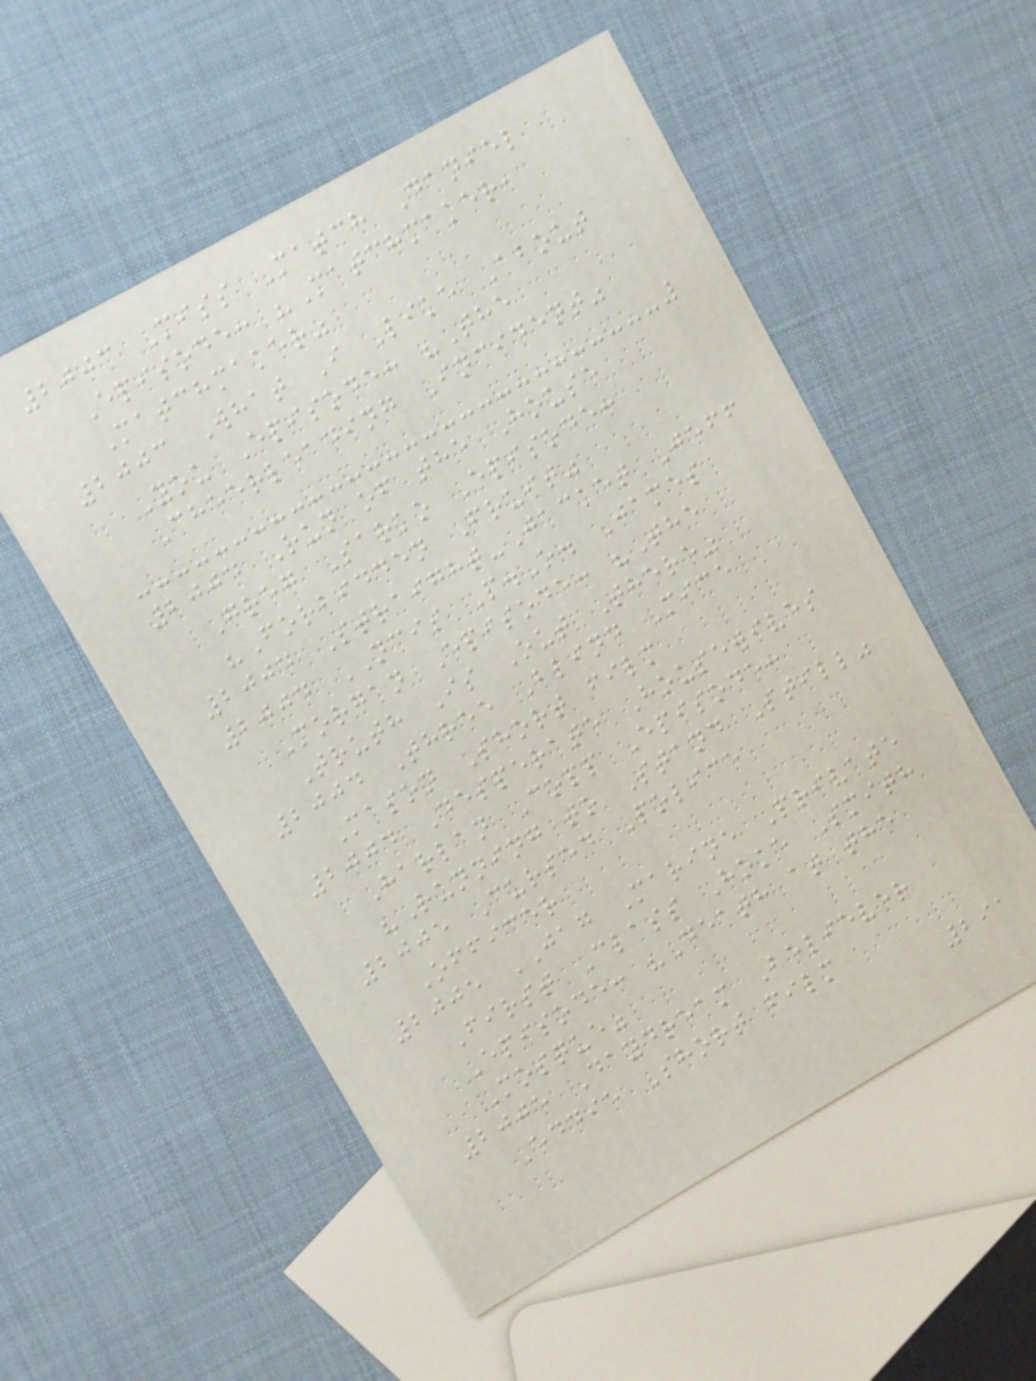2003 Miss Match Daniel
Episode: "Matchmaker,
Matchmaker"
2003 What I Like About
You Episode: "The
Cheerleading Incident"
2004 Run of the House
Greg Sarko Episode:
"Forbidden Fruit"
2004 Straight-Jacket Jeff
2004 NCIS P.O. James
Morgan Episode: "The
Truth Is Out There"
2004 Three Blind Mice
Mason Short film
2004 Desperate Housewives
Harlan Copp Episode:
"Running to Stand Still"
2005 Cursed Police
Officer
2005 JAG Marine Private
First Class Hoke Smith
Episode: "Death at the
Mosque"
2005 Daydream Believer
Eddie Short film
291
